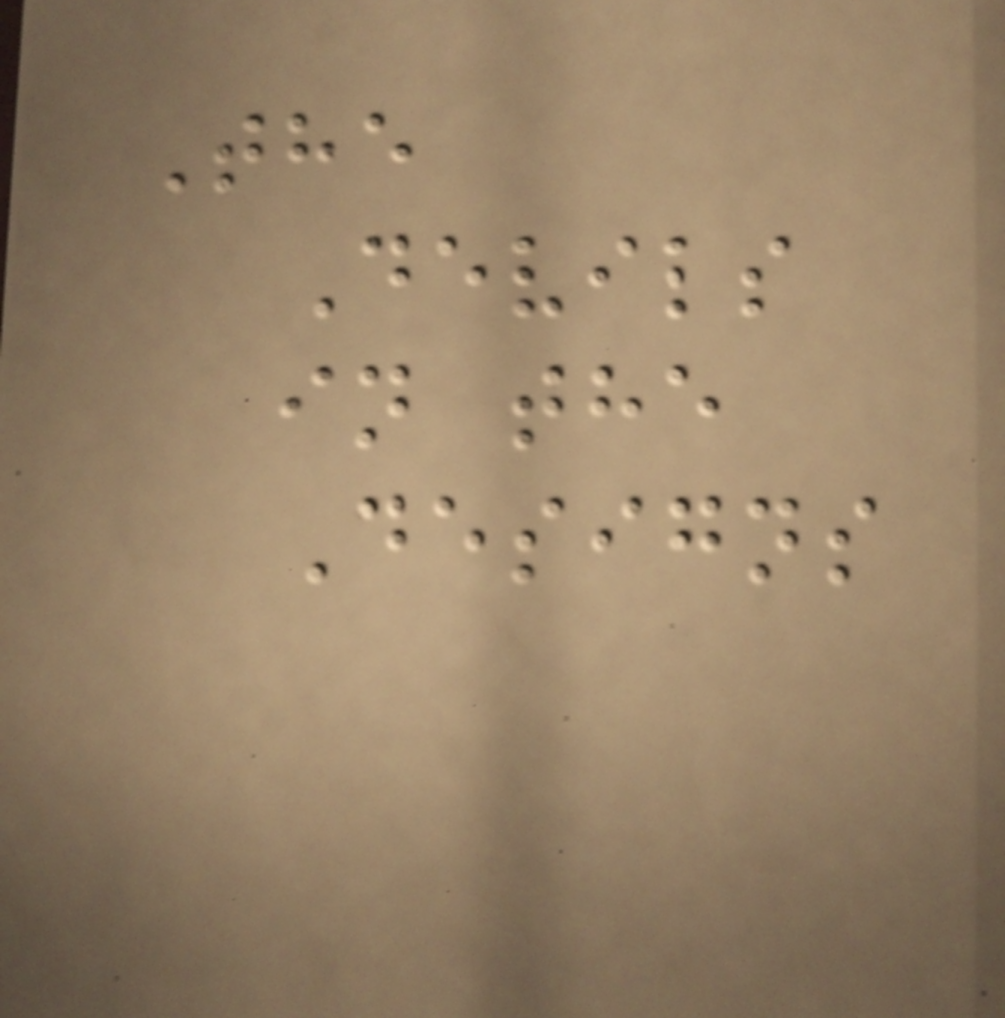The
Devils
in the
Designs
